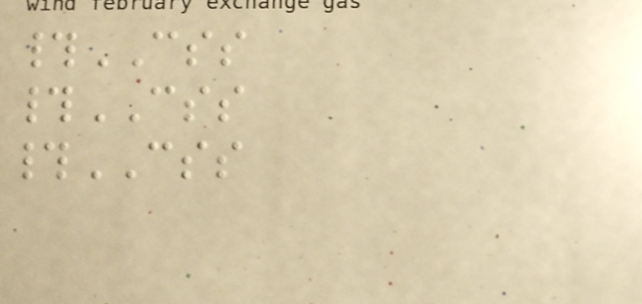#CSS
#CSS
#CSS
